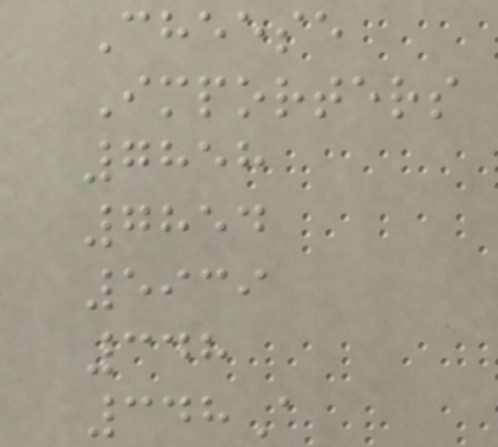Cheese
Importers
7858
7854
5939
348
348A
